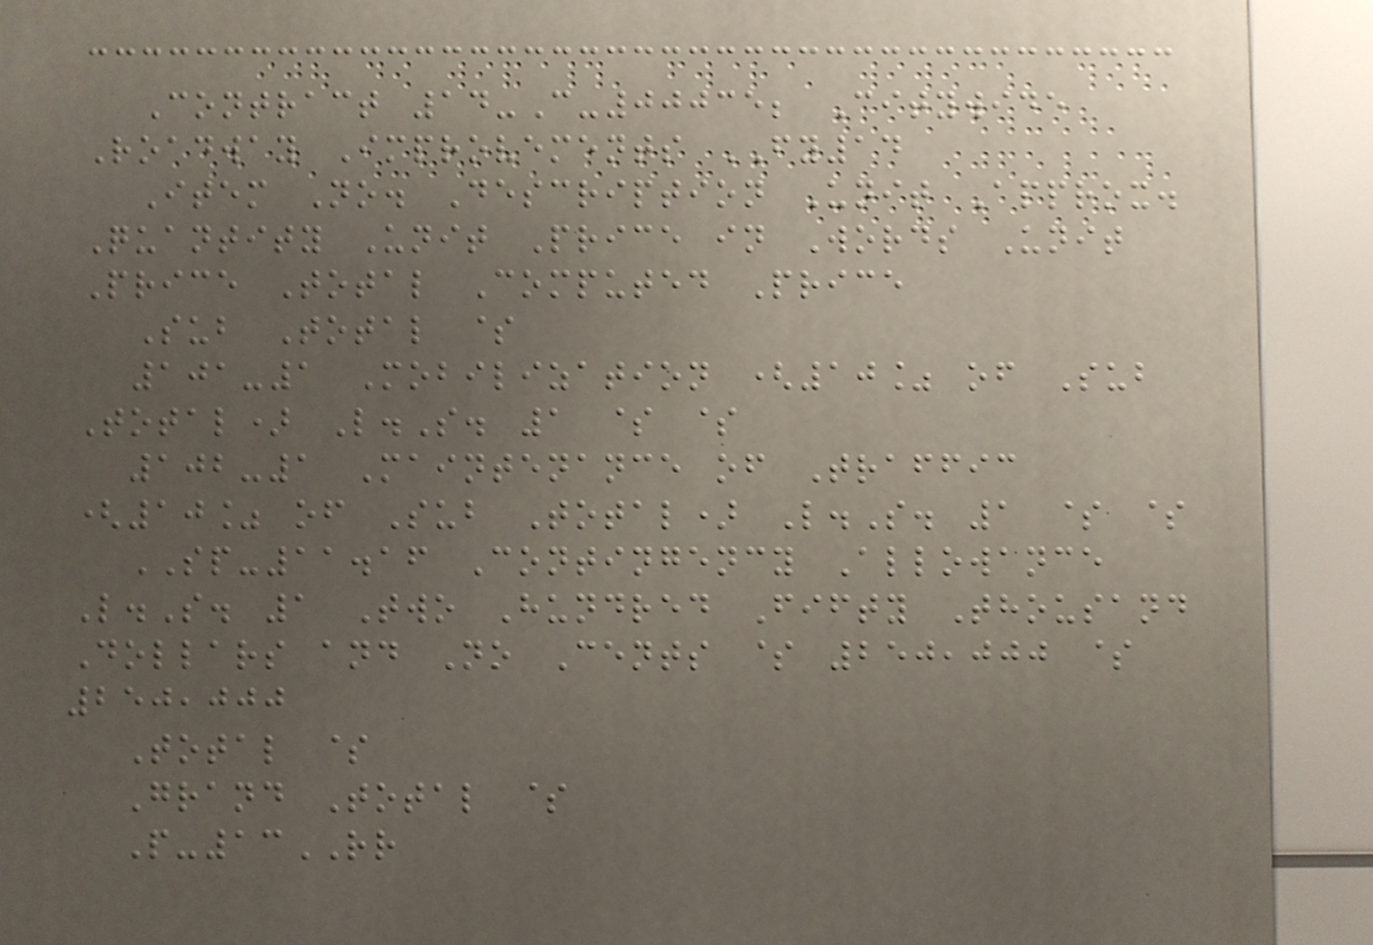Contract 14-C-00035; Citywide
Roadway Improvements FY14
Item No. Description Unit Approx.
Quantity Unit Price in Words Unit
Price Total Computed Price
Sub Total $
101-1 Mobilization (10% of Sub
Total) L.S. 1 $ $
102-1 Maintenance of Traffic
(10% of Sub Total) L.S. 1 $ $
SP-11.16 Contingency Allowance
L.S. 1 Two Hundred Fifty Thousand
Dollars and No Cents $ 250,000 $
250,000
Total $
Grand Total $
P-13RR
